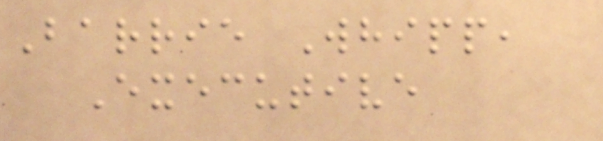Barrie Whipp,
Executive
